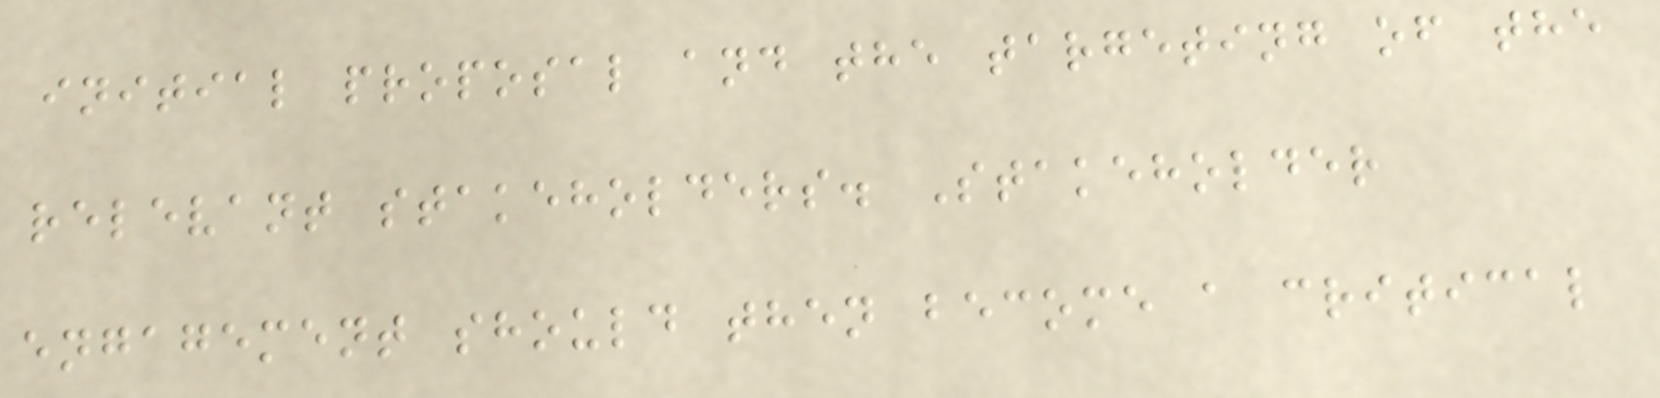initial proposal and the targeting of the
relevant stakeholders. Stakeholder
engagement should then become a critical
